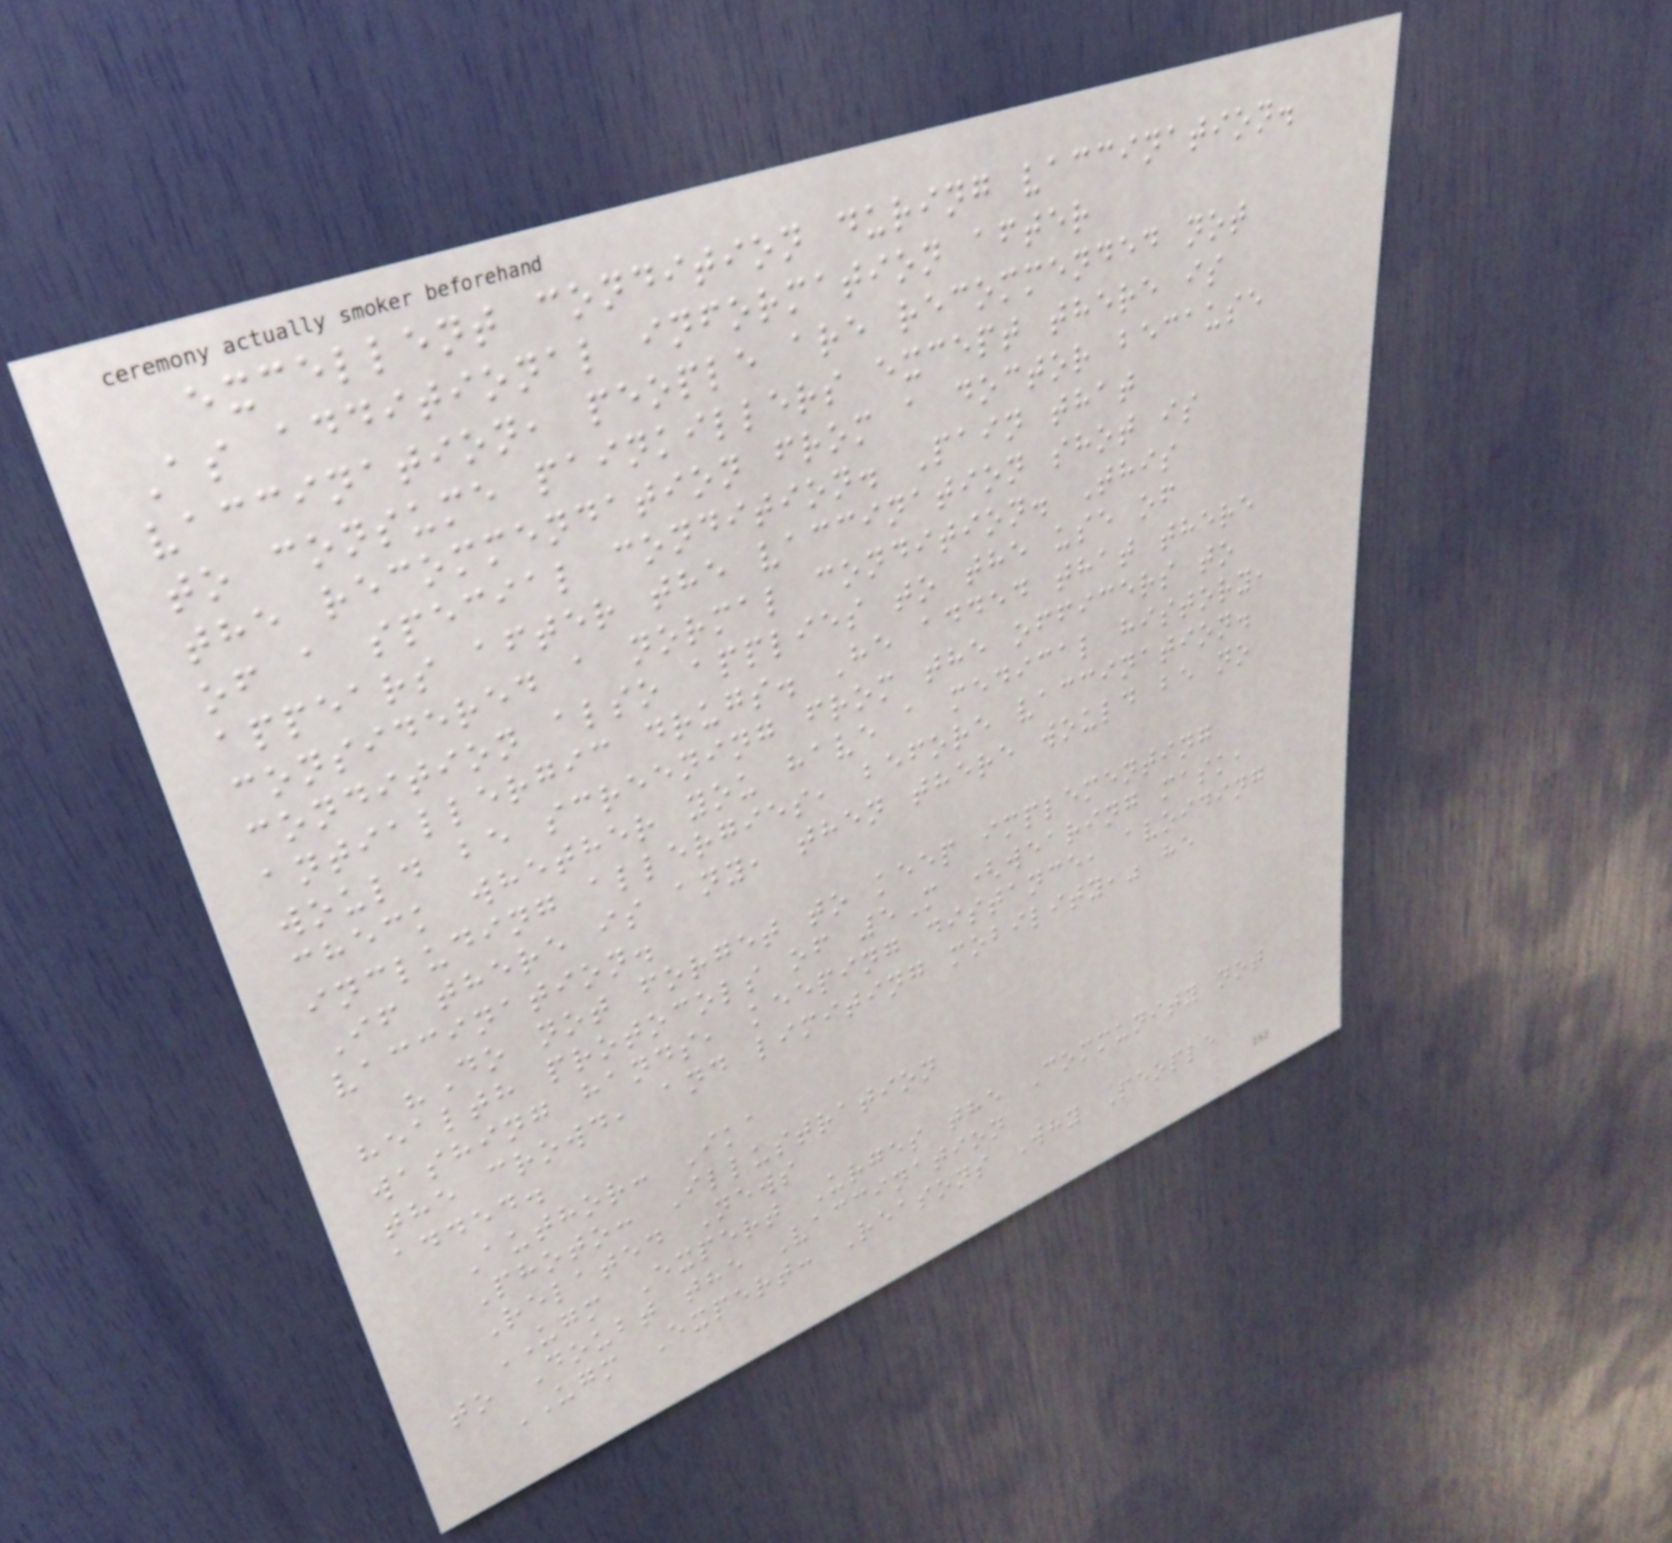excellent condition during vaccination.
As additional information after
vaccination, people are recommended not
to consume painkillers except there is
the recommendation from a doctor because
of a special condition. Pain that
appears after the vaccination shot is
considered a normal condition. This
condition also applies to the use of
antiallergic drugs. He added that there
would be screening from the officers to
check whether you have a medical history,
including allergies, before vaccination.
If there is any, then there would be no
vaccination.
"Do not forget to keep implementing
health protocols of 5M (wearing mask,
washing hands, keeping distance, avoiding
the crowd, and limiting mobility," he
added.
Author: Ika
Photo: Illustration
Related News
UGM Expert Urges the Community not
to Doubt the Vaccination
UGM Expert: Reasons Why People
